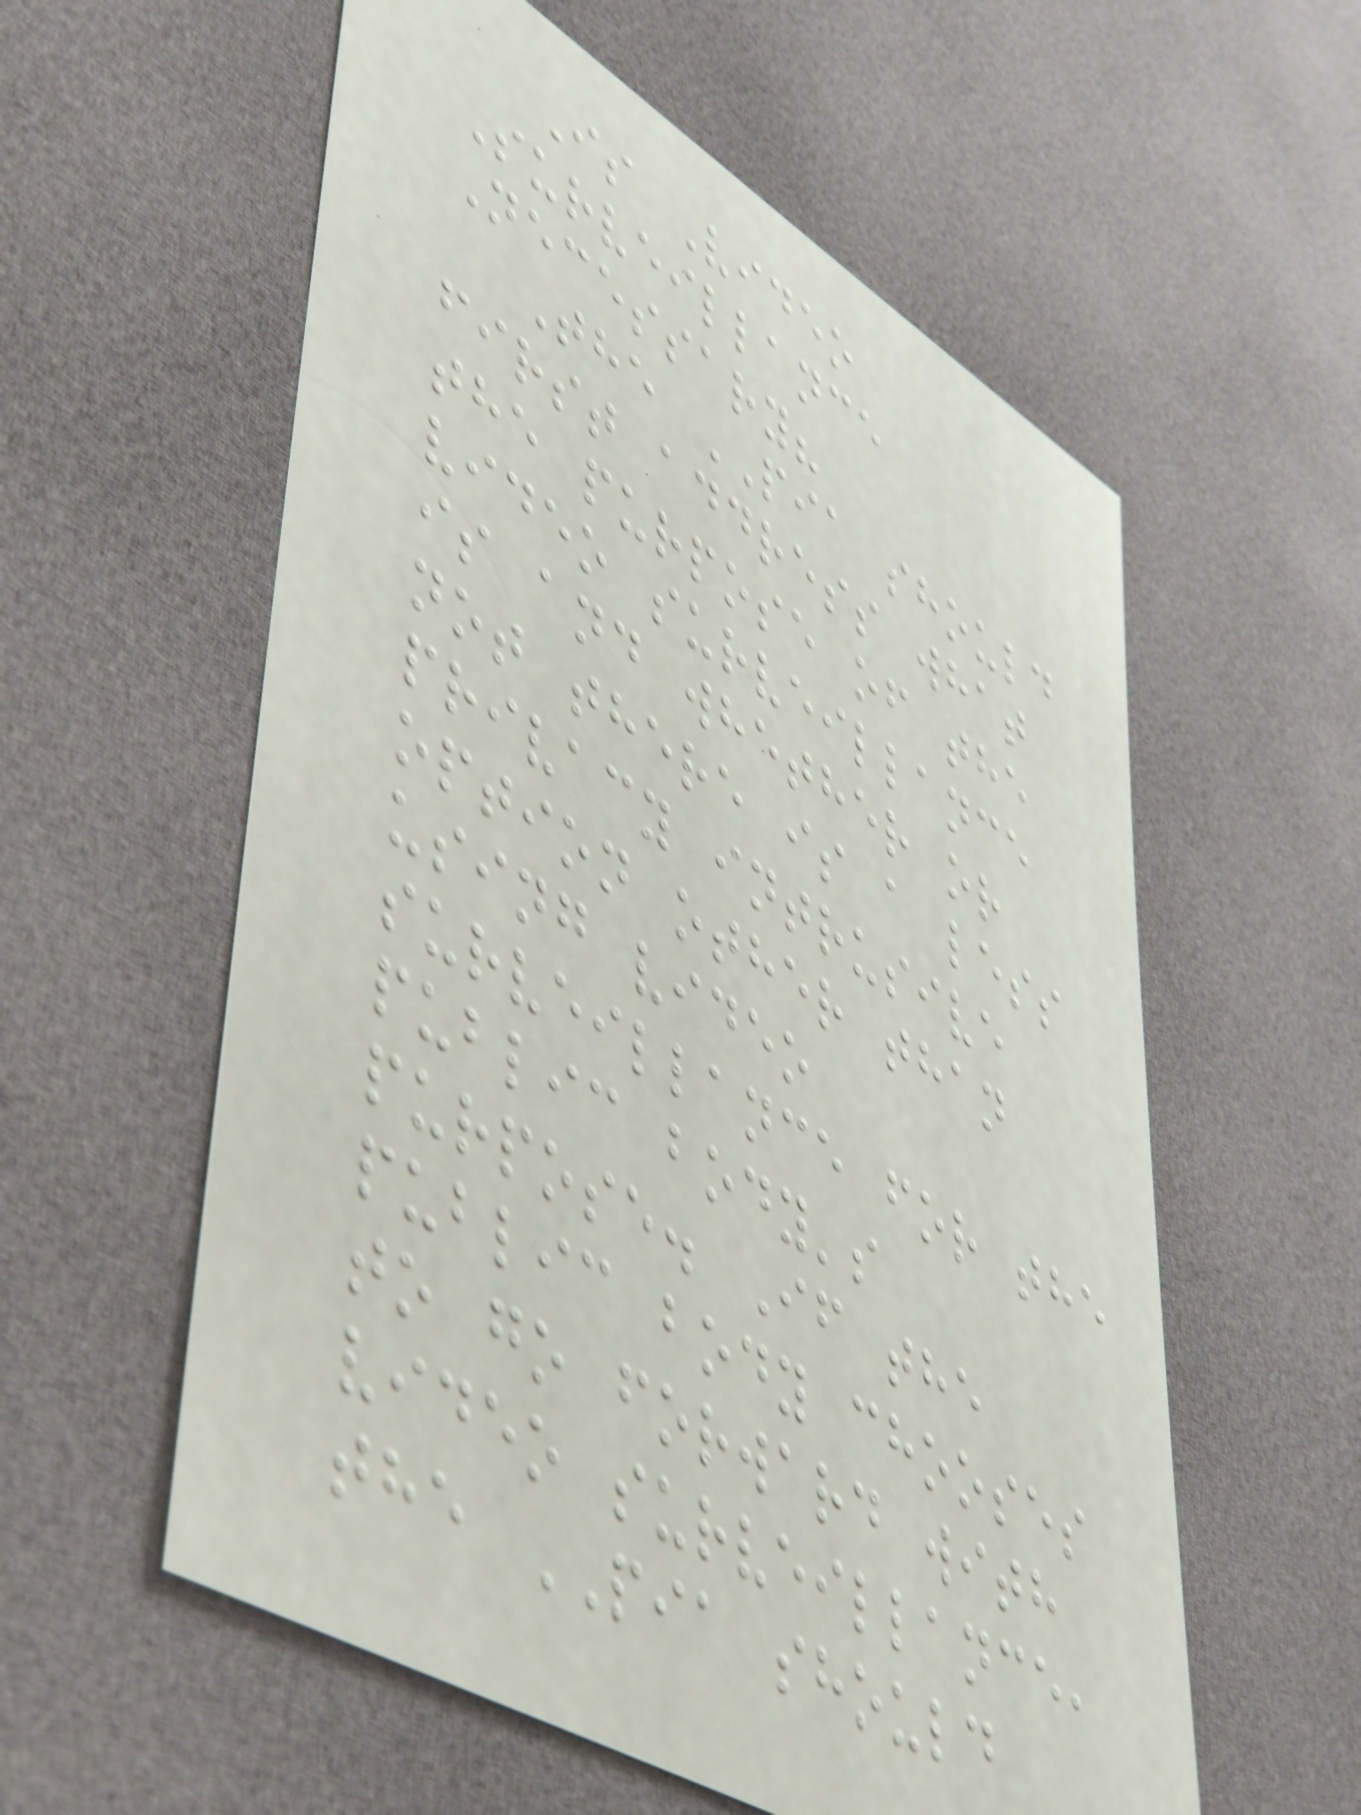Is Video
Surveillance
Necessary?
The PIA should
first address what
the purpose of the
video surveillance
is and whether or
not there is a less
privacy intrusive
option other than
using video
surveillance for the
public body's
purpose. If the
public body chooses
to go forward with
video surveillance,
the PIA should
